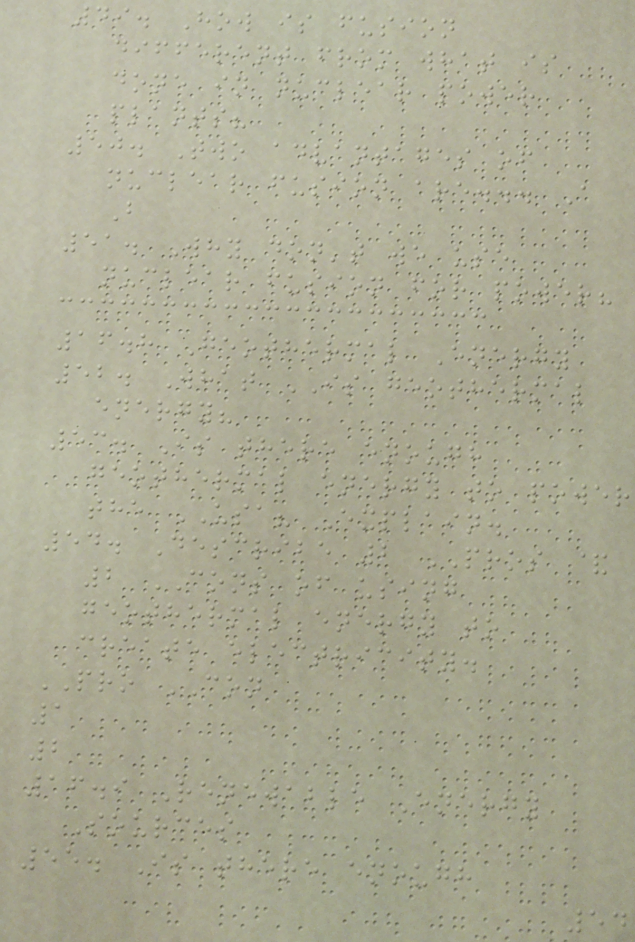49. How is fusion
different from what is
done in nuclear power
plants?
50. Two advantages of
nuclear fusion are... A
B
51. Why don't we use
nuclear fusion for power?
16.8 Geothermal Energy
52. What IS geothermal
energy?
53. Is there enough
geothermal energy to power
the USA? Explain.
54. Describe 2 PROS &
2 CONS of using
geothermal energy to
create electricity.
PRO CON
1
2
16.9 Renewable Energy
Sources
55. Is there enough
54
